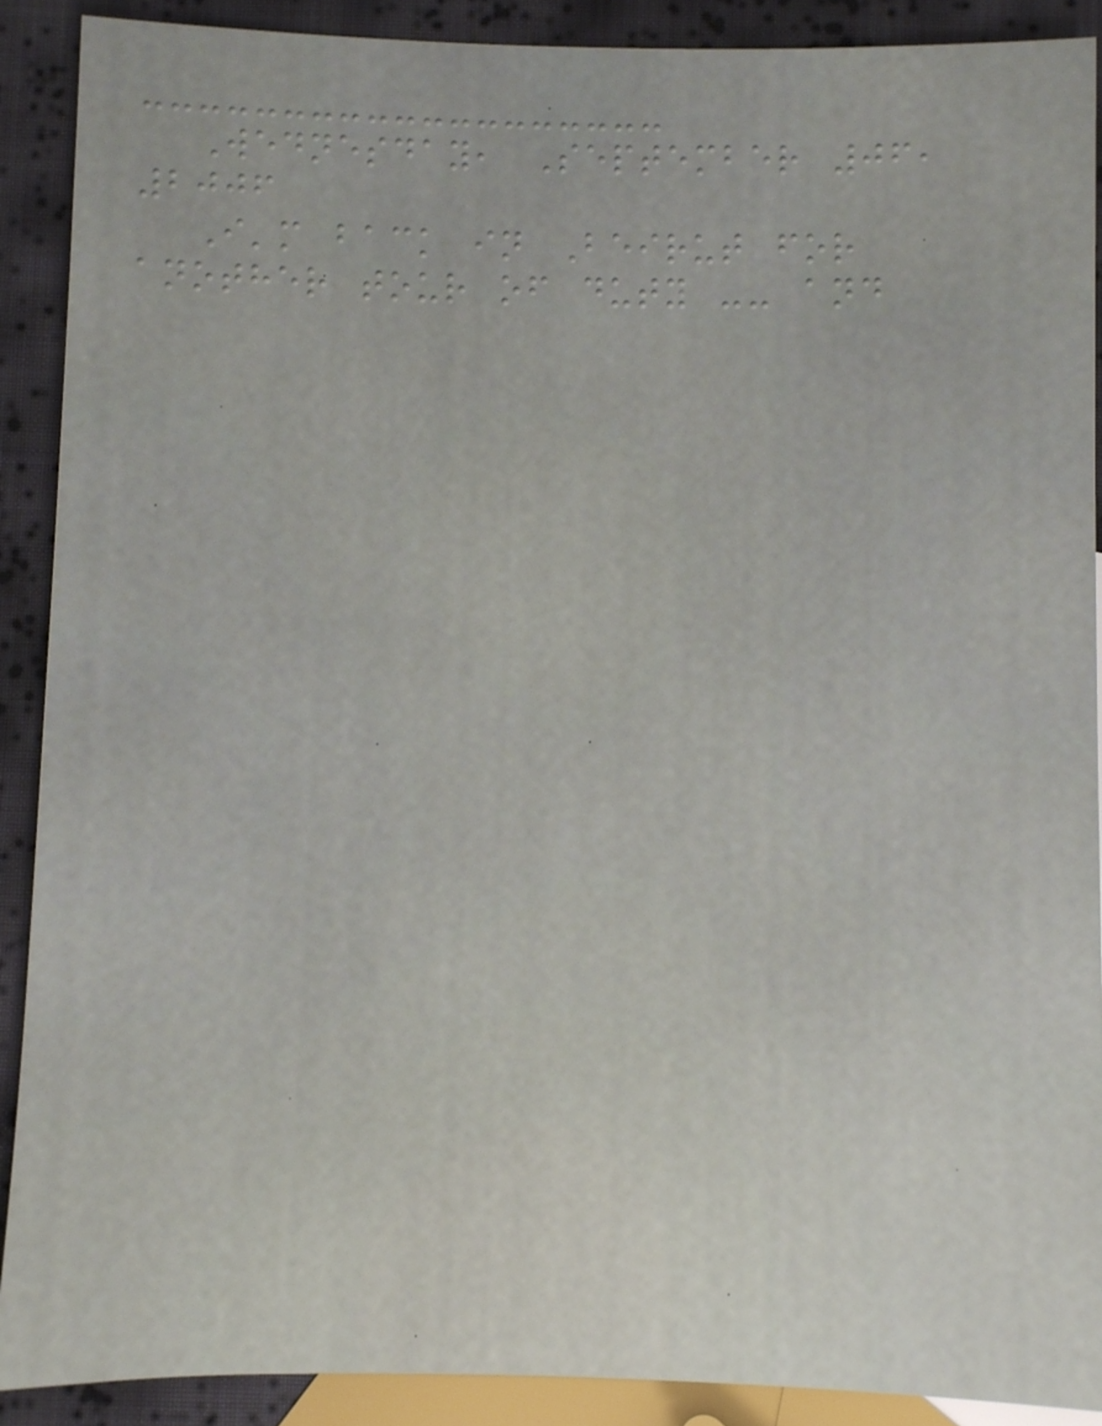Wednesday, September 06,
2006
I'm back in Beirut for
another tour of duty -- and
